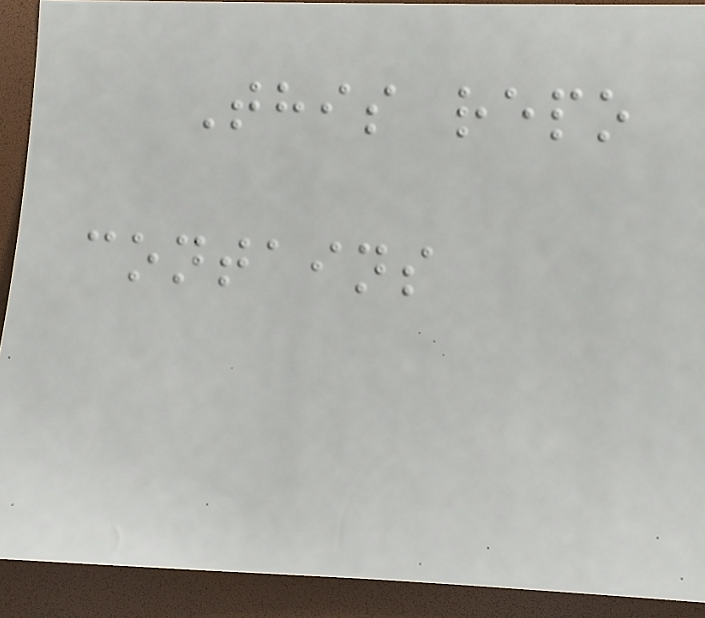This repo
contains
